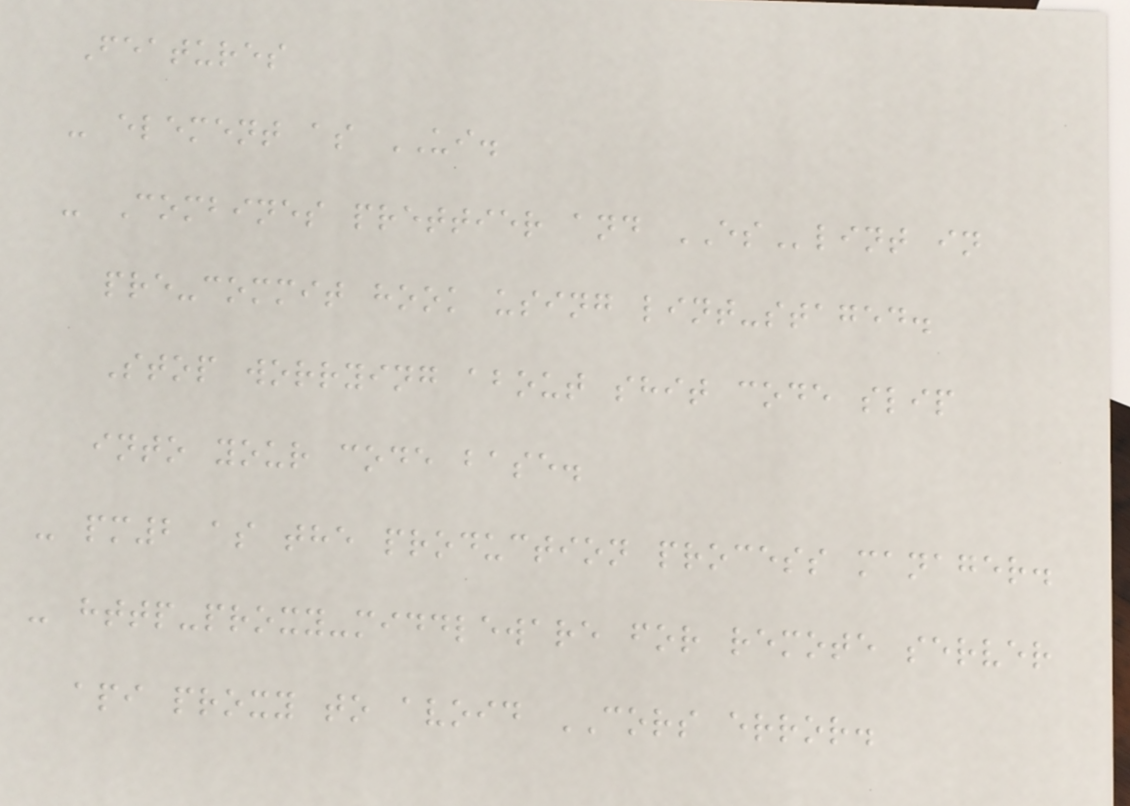Features
- element as UI.
- Combines prettier and ESlint in
pre-commit hook using lint-staged.
Stop worrying about shit code slip
into your code base.
- pm2 as the production process manager.
- http-proxy-middleware for remote server
api proxy to avoid CORS error.
